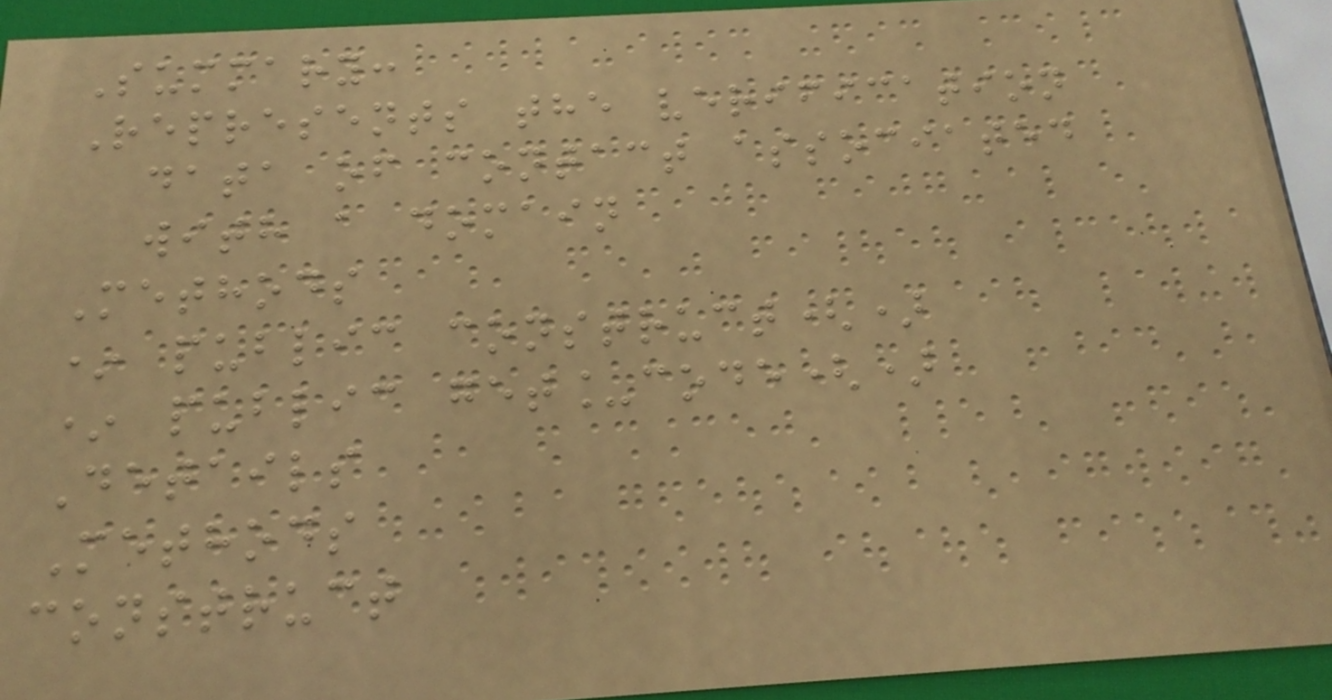Summary:
Represents the verification
data of contact associated
with a domain
Methods
* public construct()
* public get_code()
Details
Methods
construct
